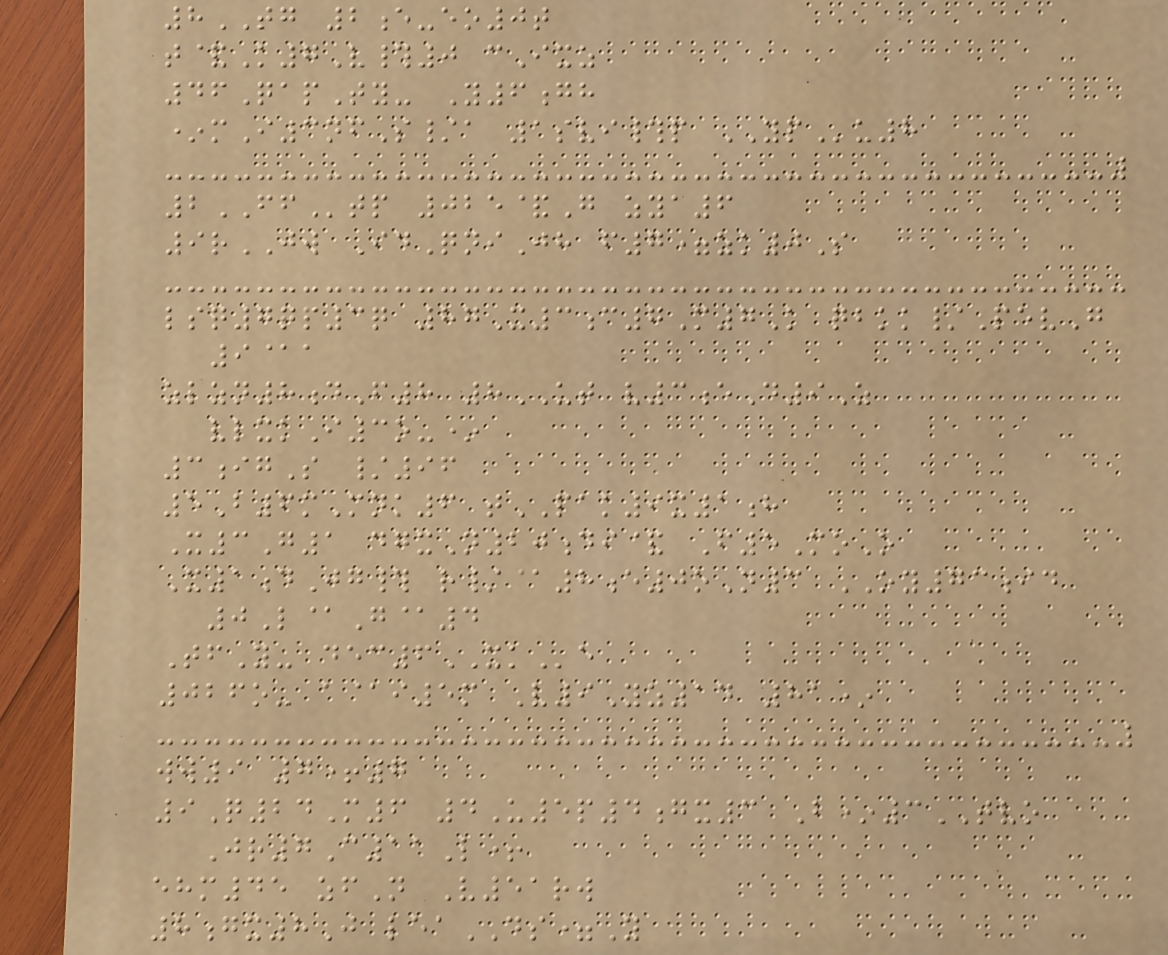8TG 2e-eo0t
t&K7V#0 cIxz
46QapTy- Y6gh
*mI3nfS/a 1svi#p YPu8
2FFtp 025&G zya6
9rJW IdQniJh f7=zk0S
lsq7qp3q 87X3c7M7K qbkk/PevG
9@a
zlzn8dF8 8UT v3eD9Z
vlxkI3o-*
3igS /96
5B6mMnk6 tPAK9x1h
X3G1 dgxN20di& F5MoO
X1dJg# r/@8e0oN3 OY73id
0L@G@4
TfY- dec6XKe
026o- a@i5m V9Yz14 81*
ww9 7+7
9Q24M6 4U5p4gx3 B*3TVO
Jr7C11L+
ehm45 zfN V51rw
8gx8J leaDS=Y
